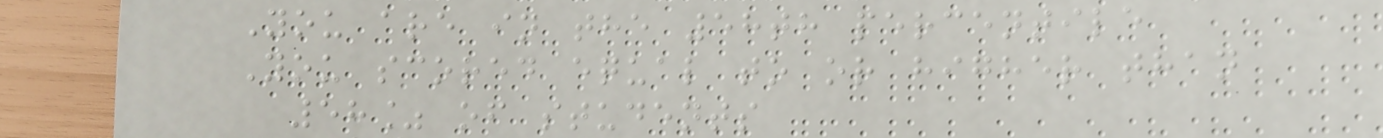You are in the 58th percentile
You scored equal to or higher than
58% of students
